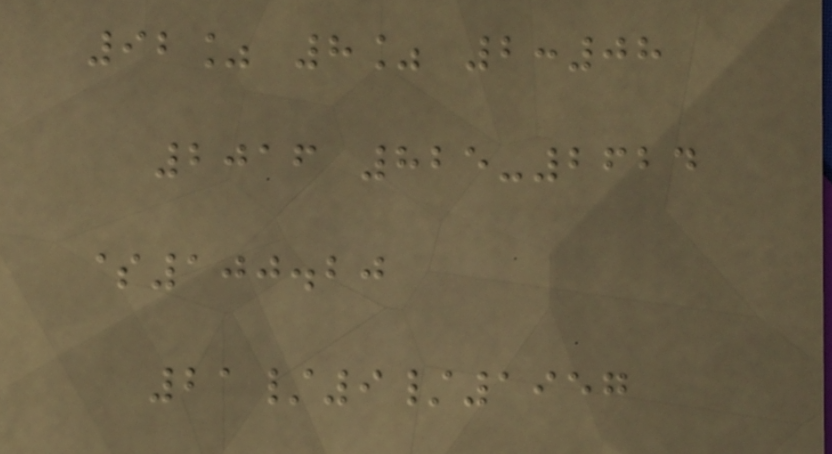92% 8% 2:08
2016 825-2624
$100.20
21/9/1957
